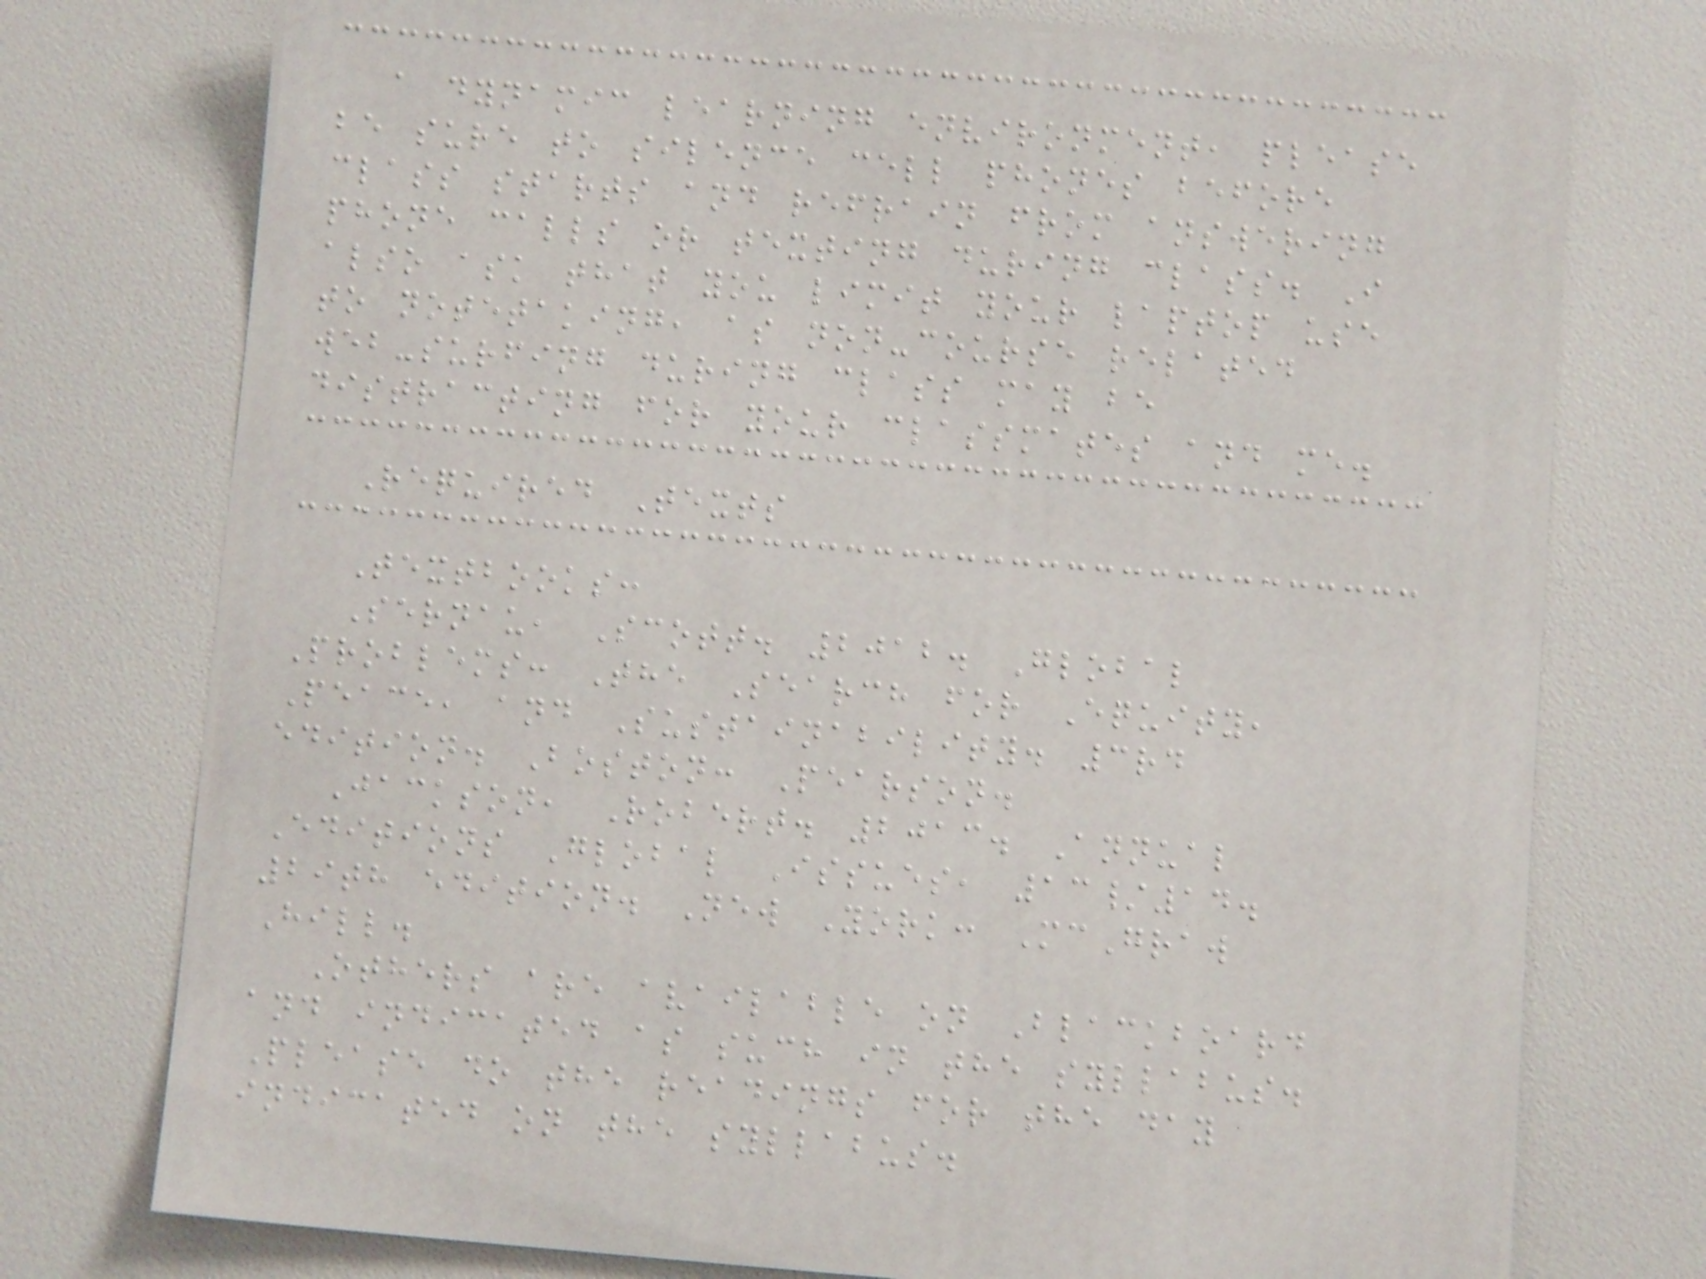a dynamic learning environment, please
be sure to silence cell phones before
class starts and refrain from answering
phone calls or texting during class. I
also ask that you limit your laptop use
to notetaking, as non-course related
web-surfing during class may be
distracting for your classmates and me.
Required Texts
Textbooks:
Sernau, Scott. 2012. Global
Problems: The Search for Equity,
Peace, and Sustainability. 3rd
edition. Boston: Pearson.
Jackson, Robert. 2013. Annual
Editions Global Issues, 13/14.
29th edition. New York: McGraw
Hill.
Others are available on Blackboard
and indicated as such in the syllabus.
Please do the readings for the day
indicated on the syllabus.
